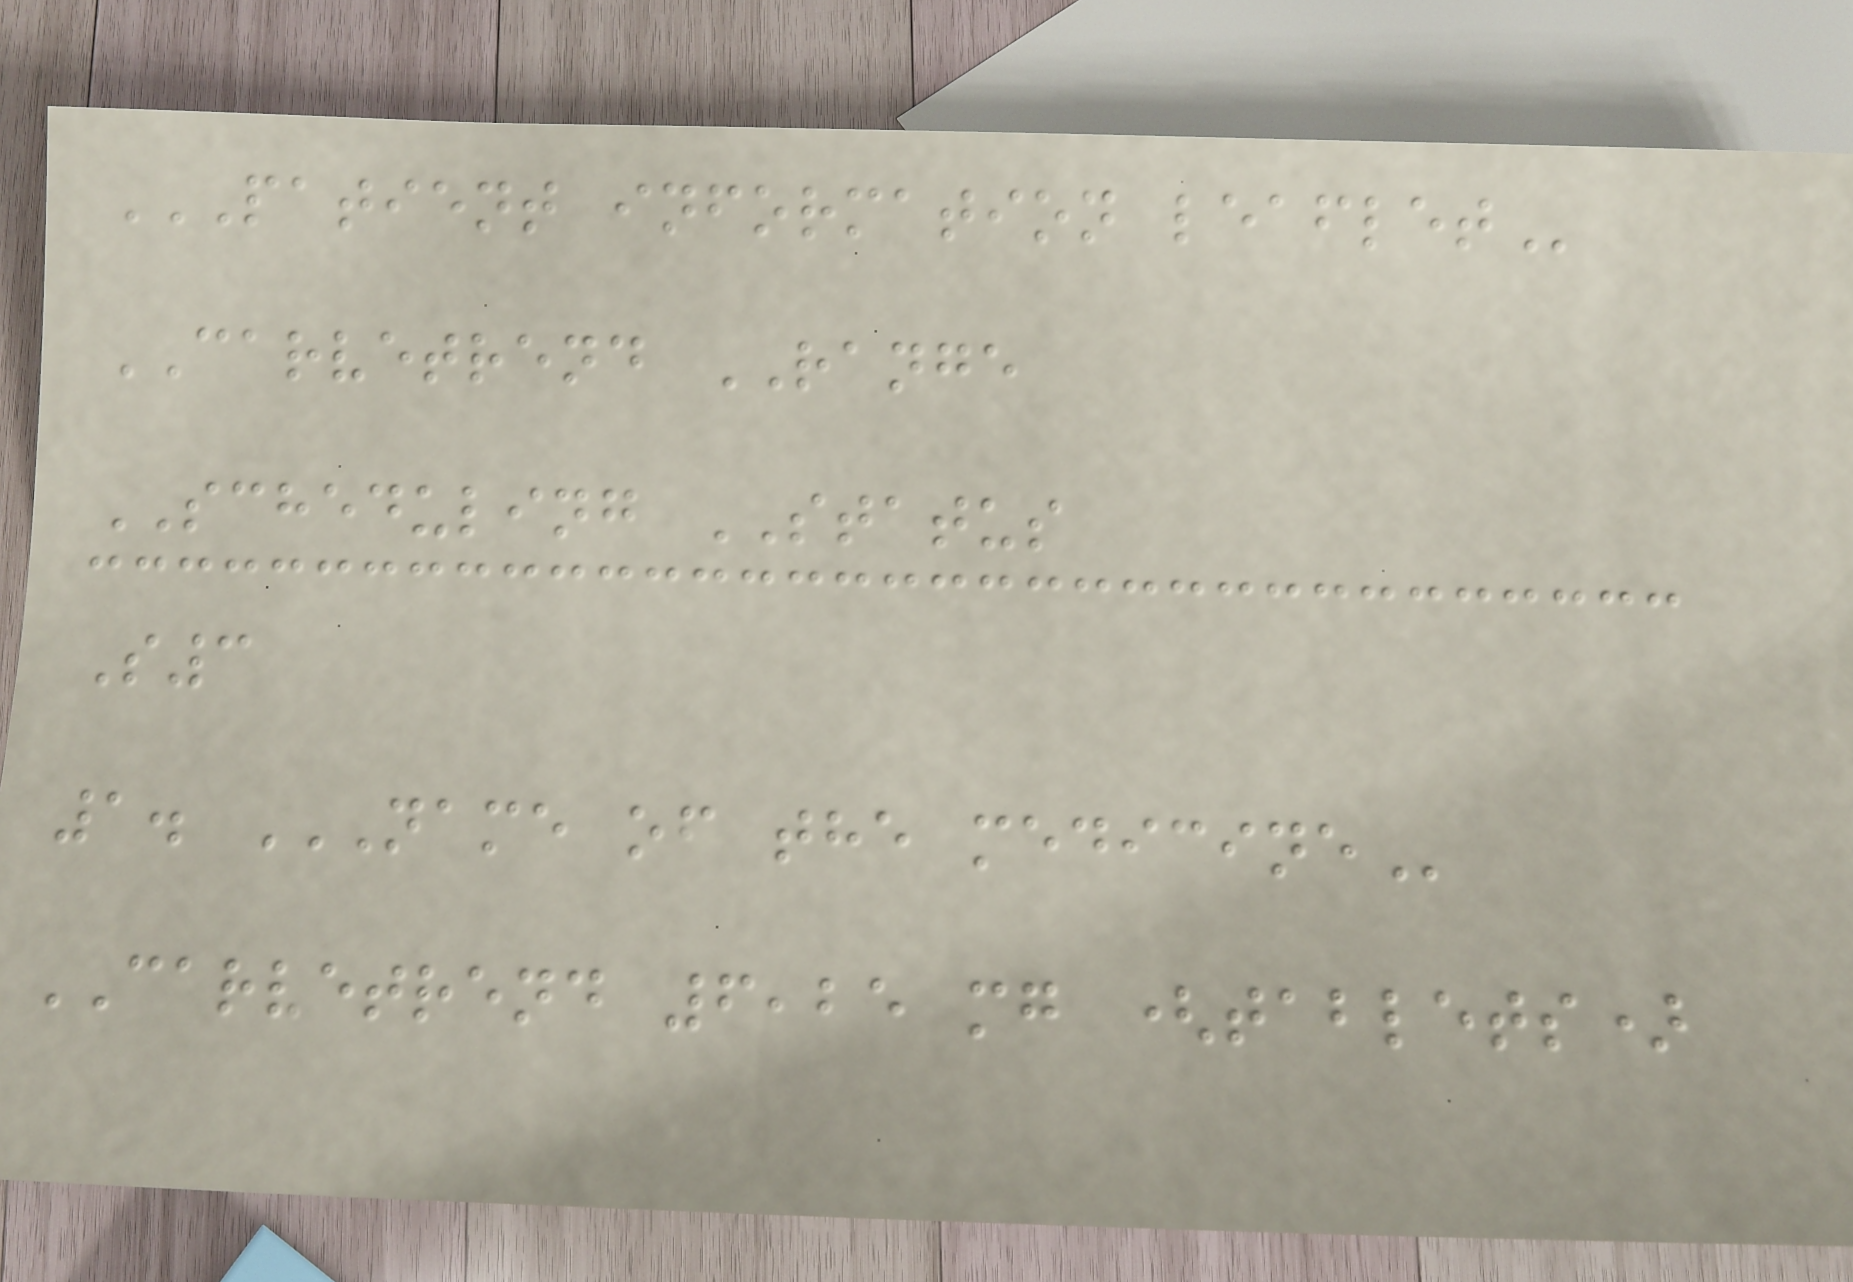PATIENT INFORMATION LEAFLET
CARVETREND RANGE
SCHEDULING STATUS
S3
1. NAME OF THE MEDICINE
CARVETREND 6,25 mg (tablets)
